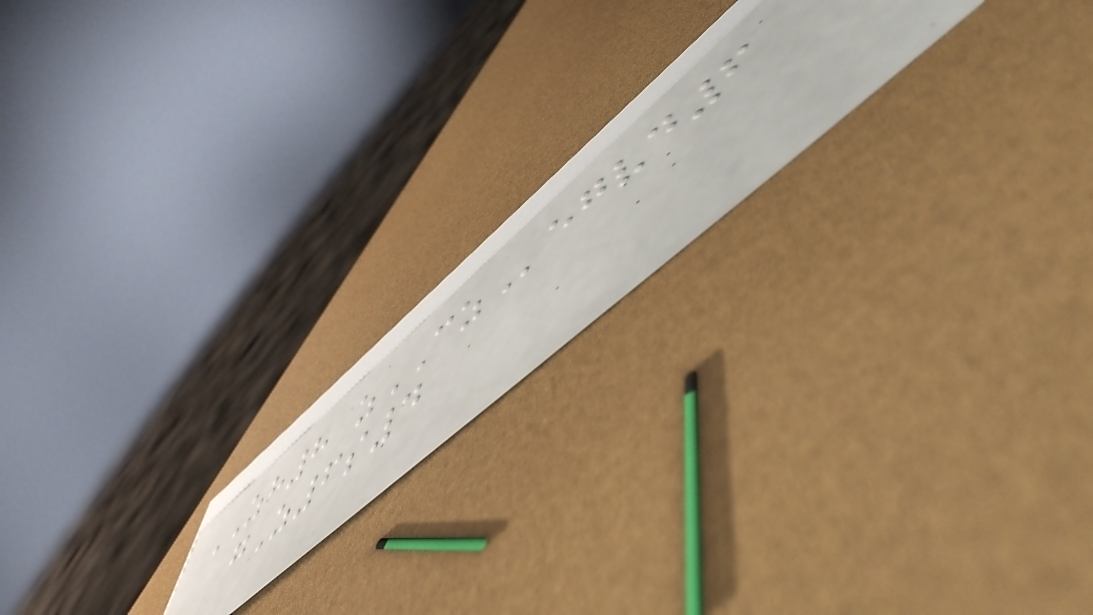ZH8 zCZegvd6
gZ6s4
